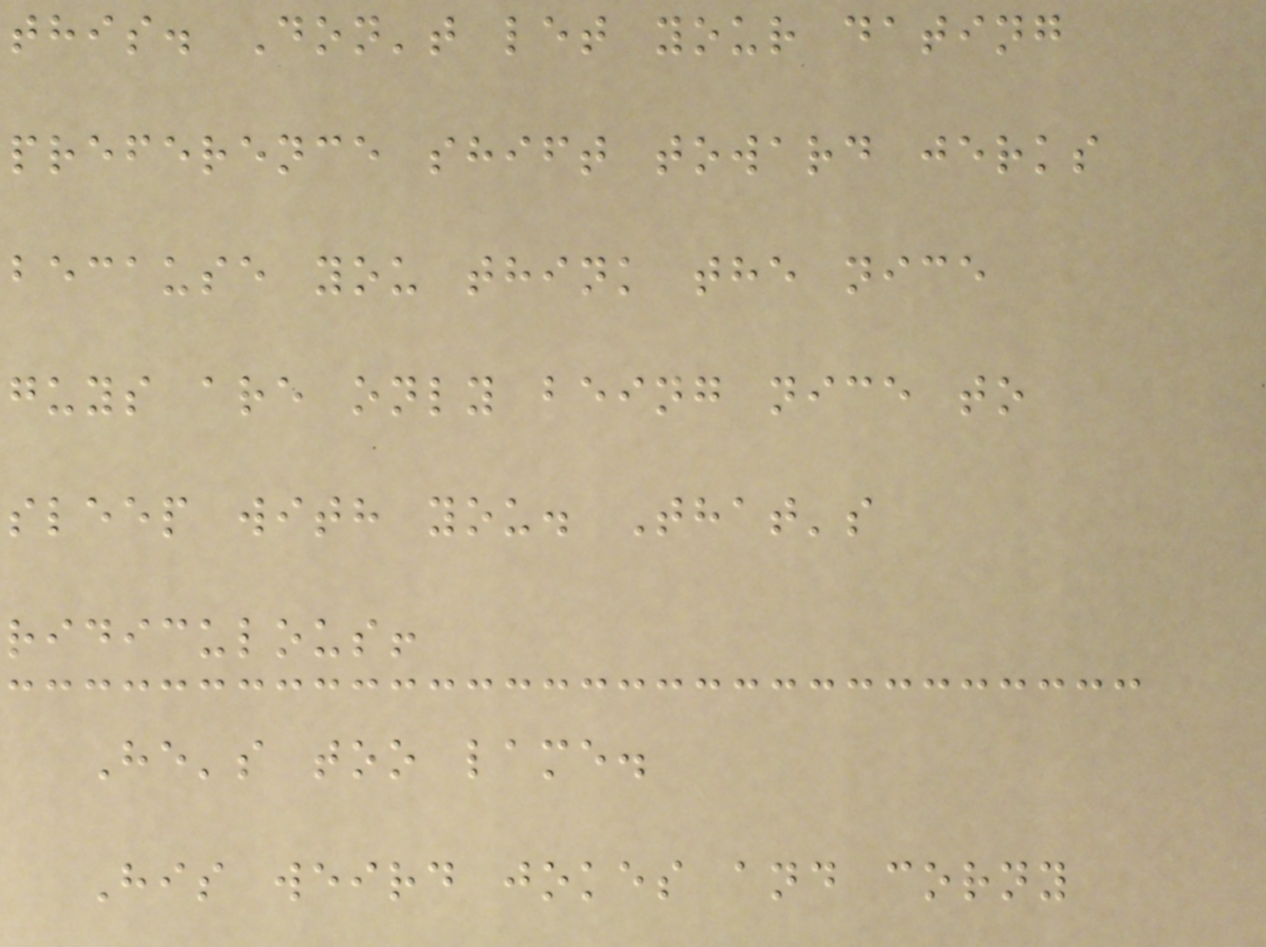this. Don't let your dating
preference shift toward jerks
because you think the nice
guys are only being nice to
sleep with you. That's
ridiculous!
He's too lame.
His weird jokes and corny
